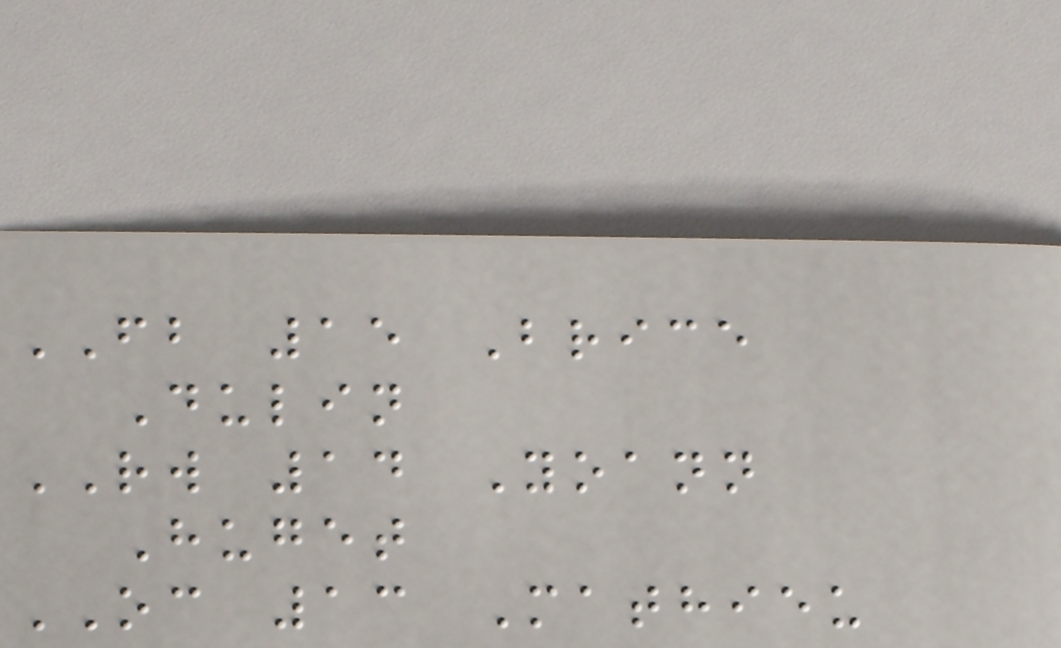FB 15 Brice
Dulin
RW 14 Yoann
Huget
OC 13 Mathieu
